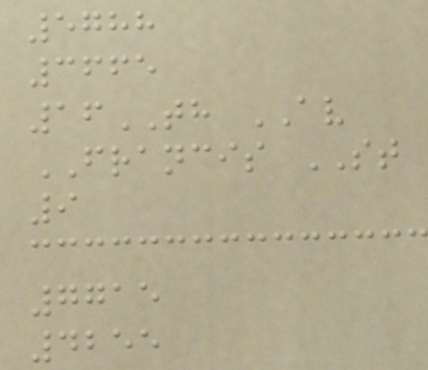5788
3665
16TH AV
FRANCIS ST
9
7715
4255
